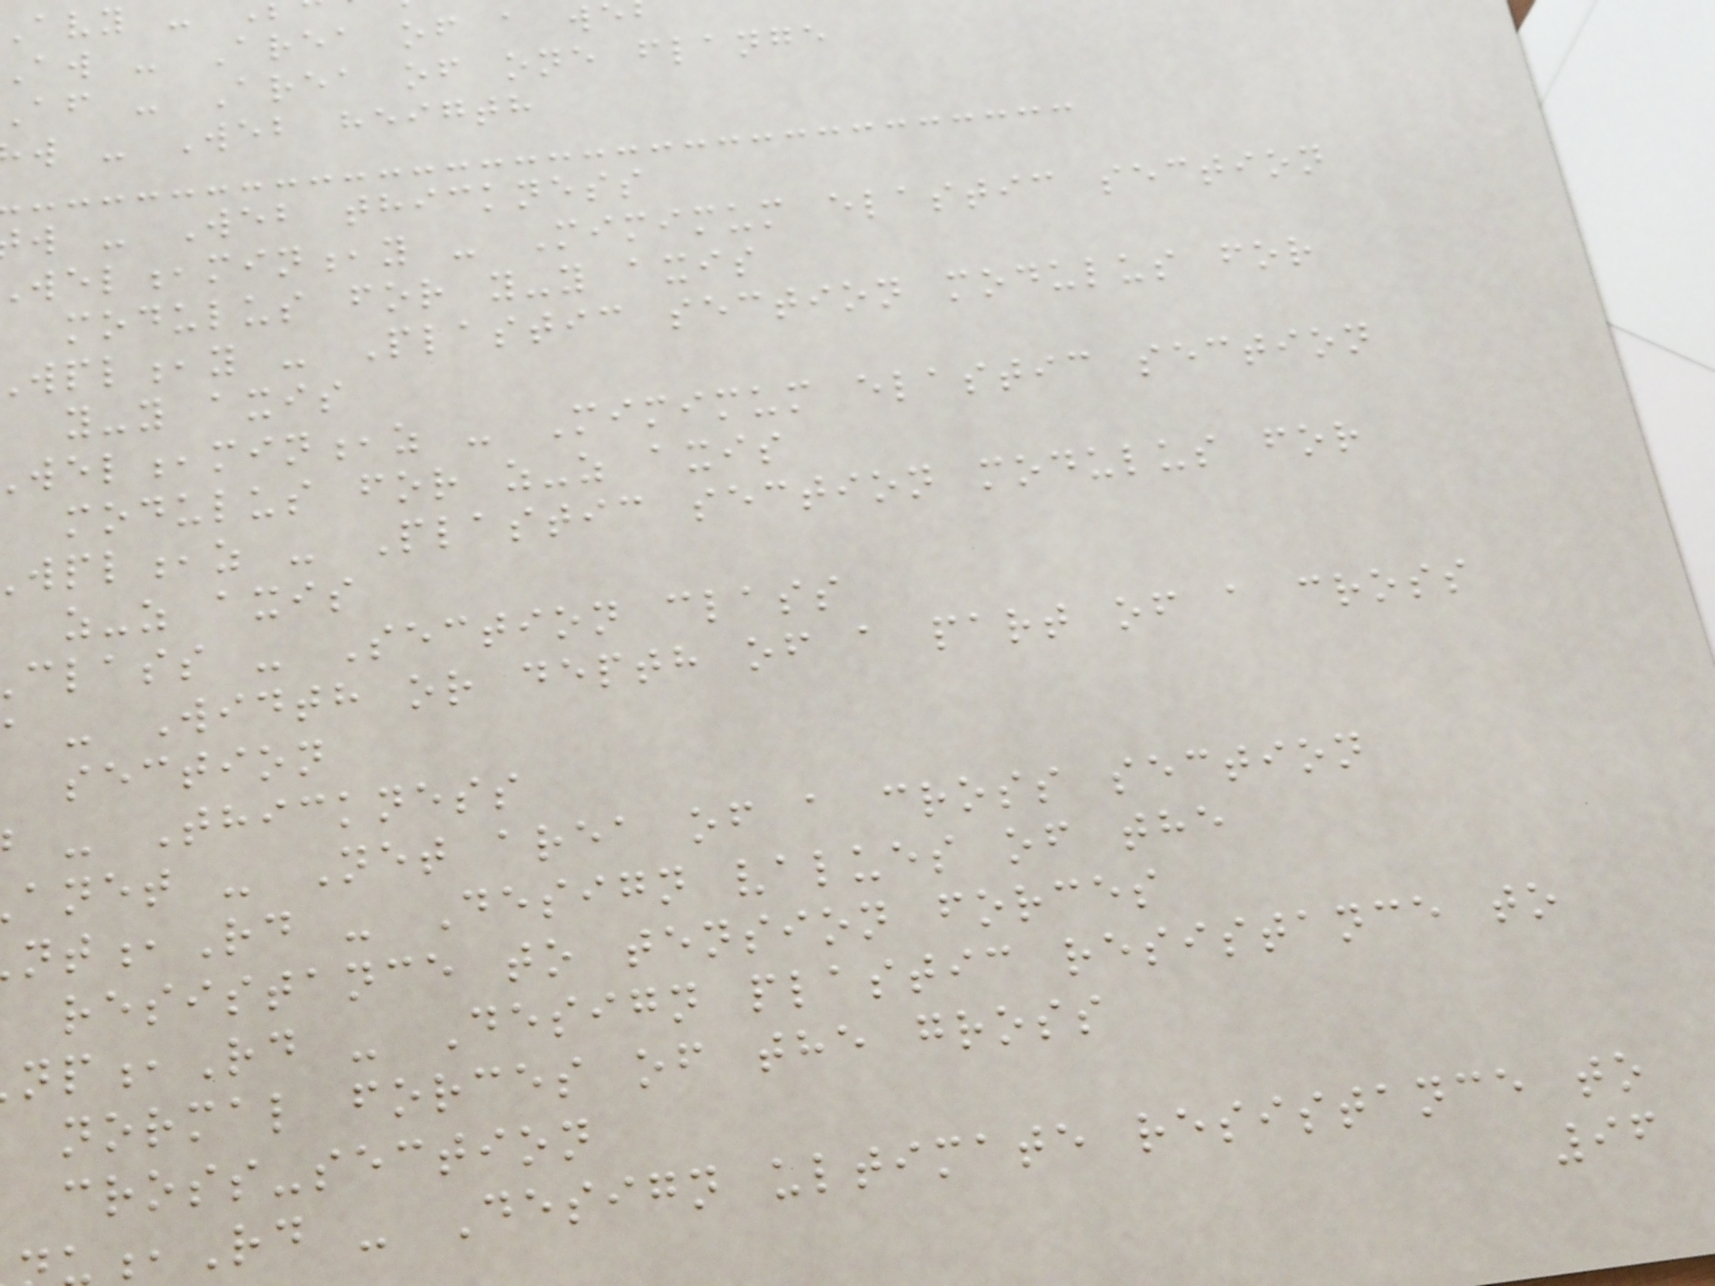aw - Area of a w
af - Area of one flange
w - Web heigth
w - Web thickness
wel,min,y - Mimimum elastic section
modulus for y-y axis
wpl,y - Plastic section modulus for
y-y axis
wel,min,z - Mimimum elastic section
modulus for z-z axis
wpl,z - Plastic section modulus for
z-z axis
class - Section class
- Width or depth of a part of a cross
section
- Thickness
anet - Net area of a cross section
t,Rd - Design values of the
resistance to tension forces
p,Rd - Design plastic resistance to
normal forces of the gross
cross-section
,Rd - Design ultimate resistance to
96
